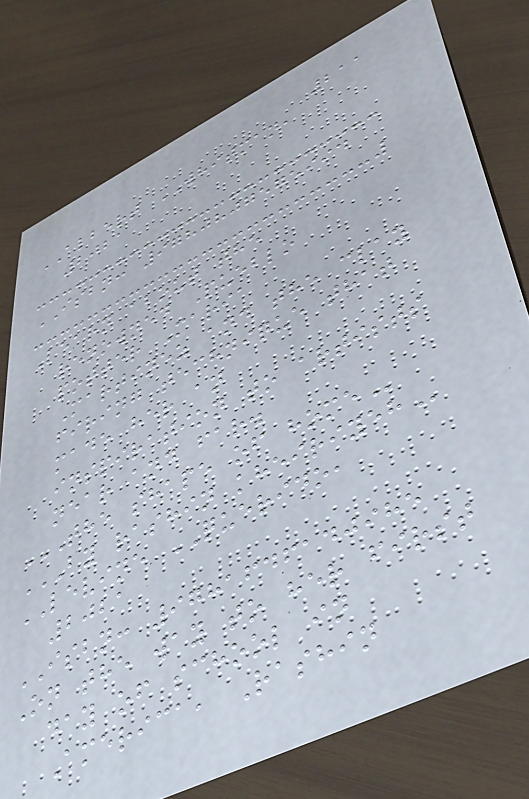211
ALBERT WHITMAN,
2021
ISBN: 9780807575994
Learn about the
renowned Pueblo
potter Maria
Martinez and the clay
firing technique that
made her an
inspiration to artists
near and far.
THE SHAPE OF HOME
BY RASHIN KHEIRIYEH
LEVINE QUERIDO,
2021
ISBN: 9781646140985
On the way to her first
day of school in
America, Rashin
